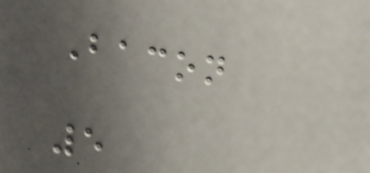Bacon
5
